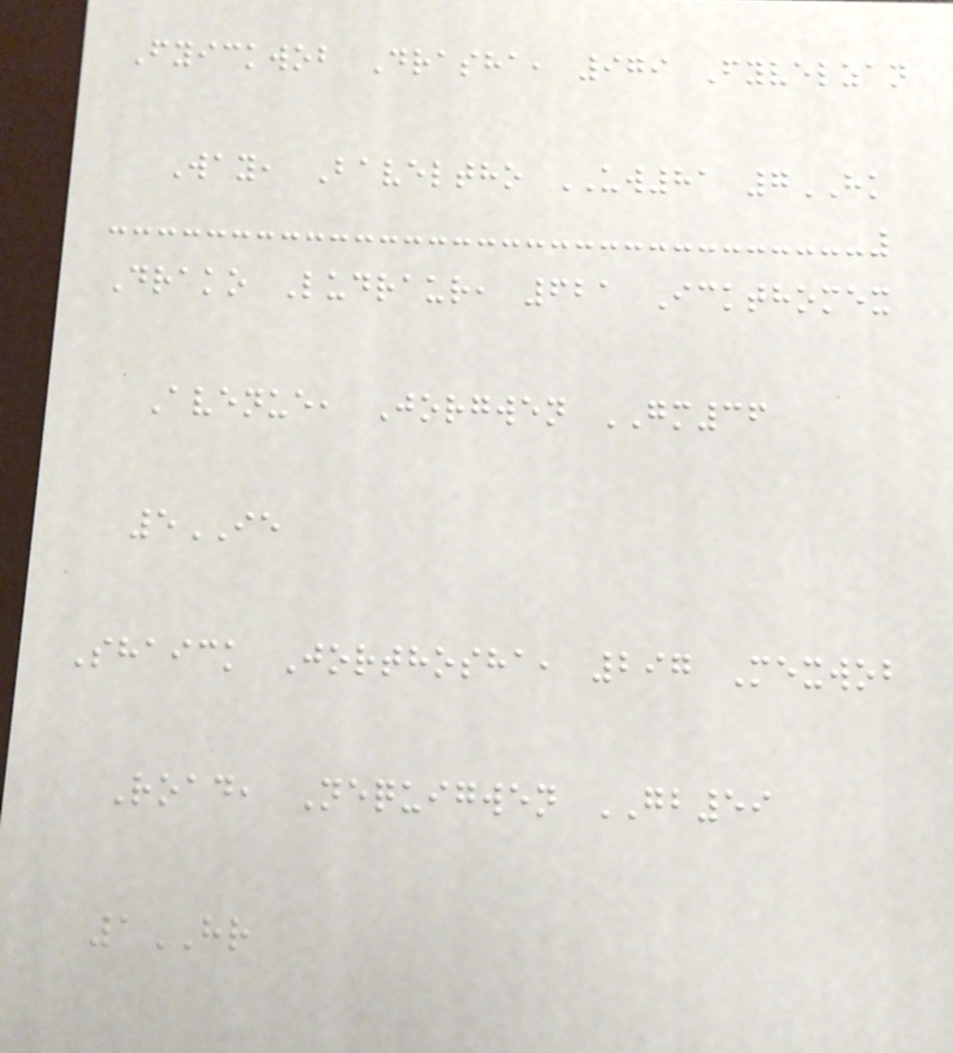Fyickwob Drasha, 979 Fyvelzan
Way, Baveltho UW81 7HK
Drako Ludraur, 621 Ickthomex
Avenue, Jorgwen GM36
5IE
Shaick Jorthosha, 297 Mexwob
Road, Nequigwen GB59
1HR
